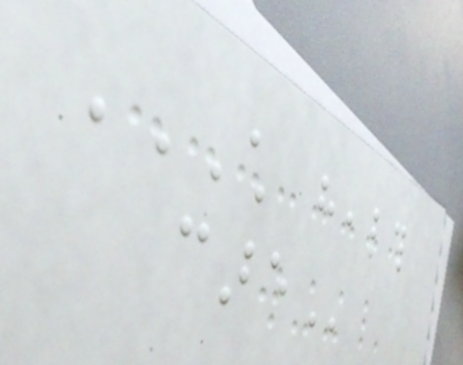CHILD HEALTH
CARE
